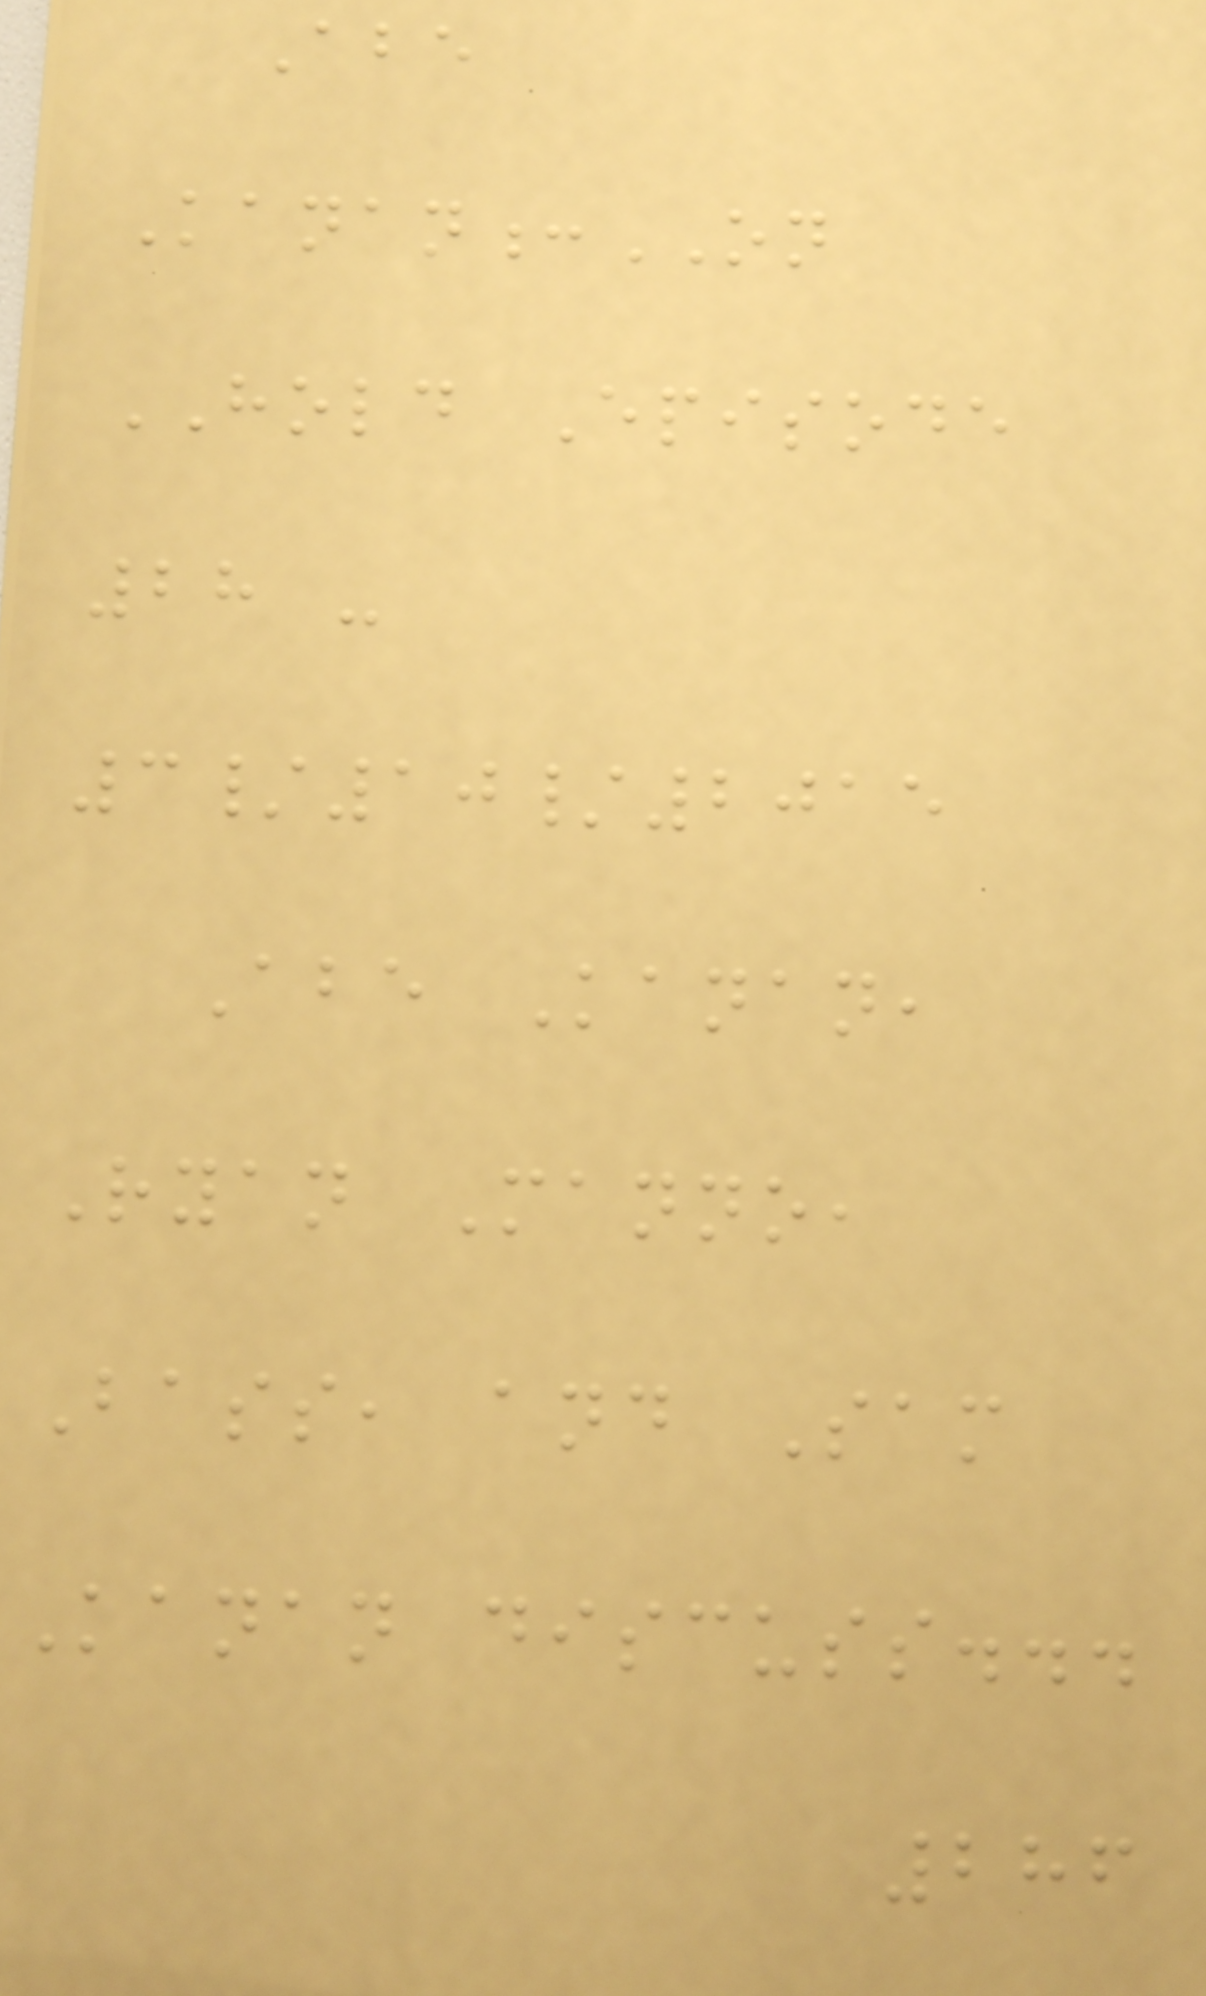Abe
Kanan:ON
HOLD Episode
28 -
3/10/2015
Abe Kanan,
Ryan Manno,
Bass, and Sam
Kanan discuss...
286
